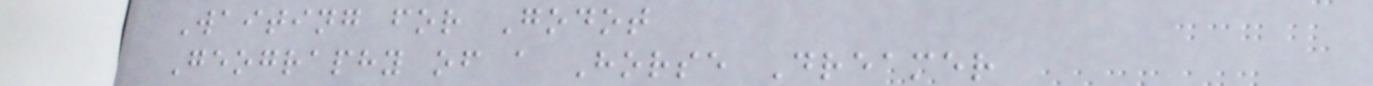Waiting for Godot
Geography of a Horse Dreamer
